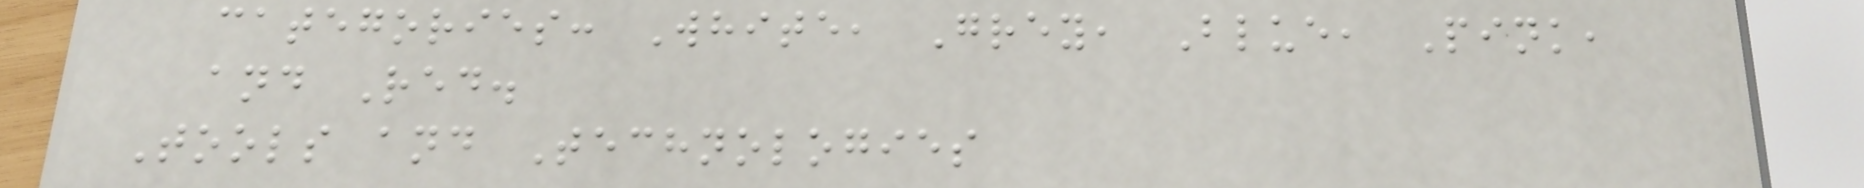categories: White, Grey, Blue, Pink,
and Red.
Tools and Technologies
